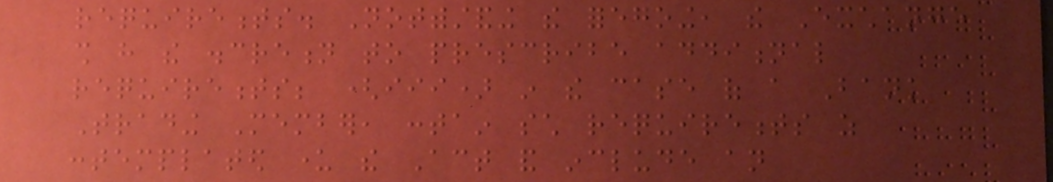requirements. Notwithstanding the foregoing, the Exchange
shall have the discretion to prescribe additional
requirements; (iii) in the case of a Bank
Trading Member, contain such requirements as
contemplated under the Act and include an
